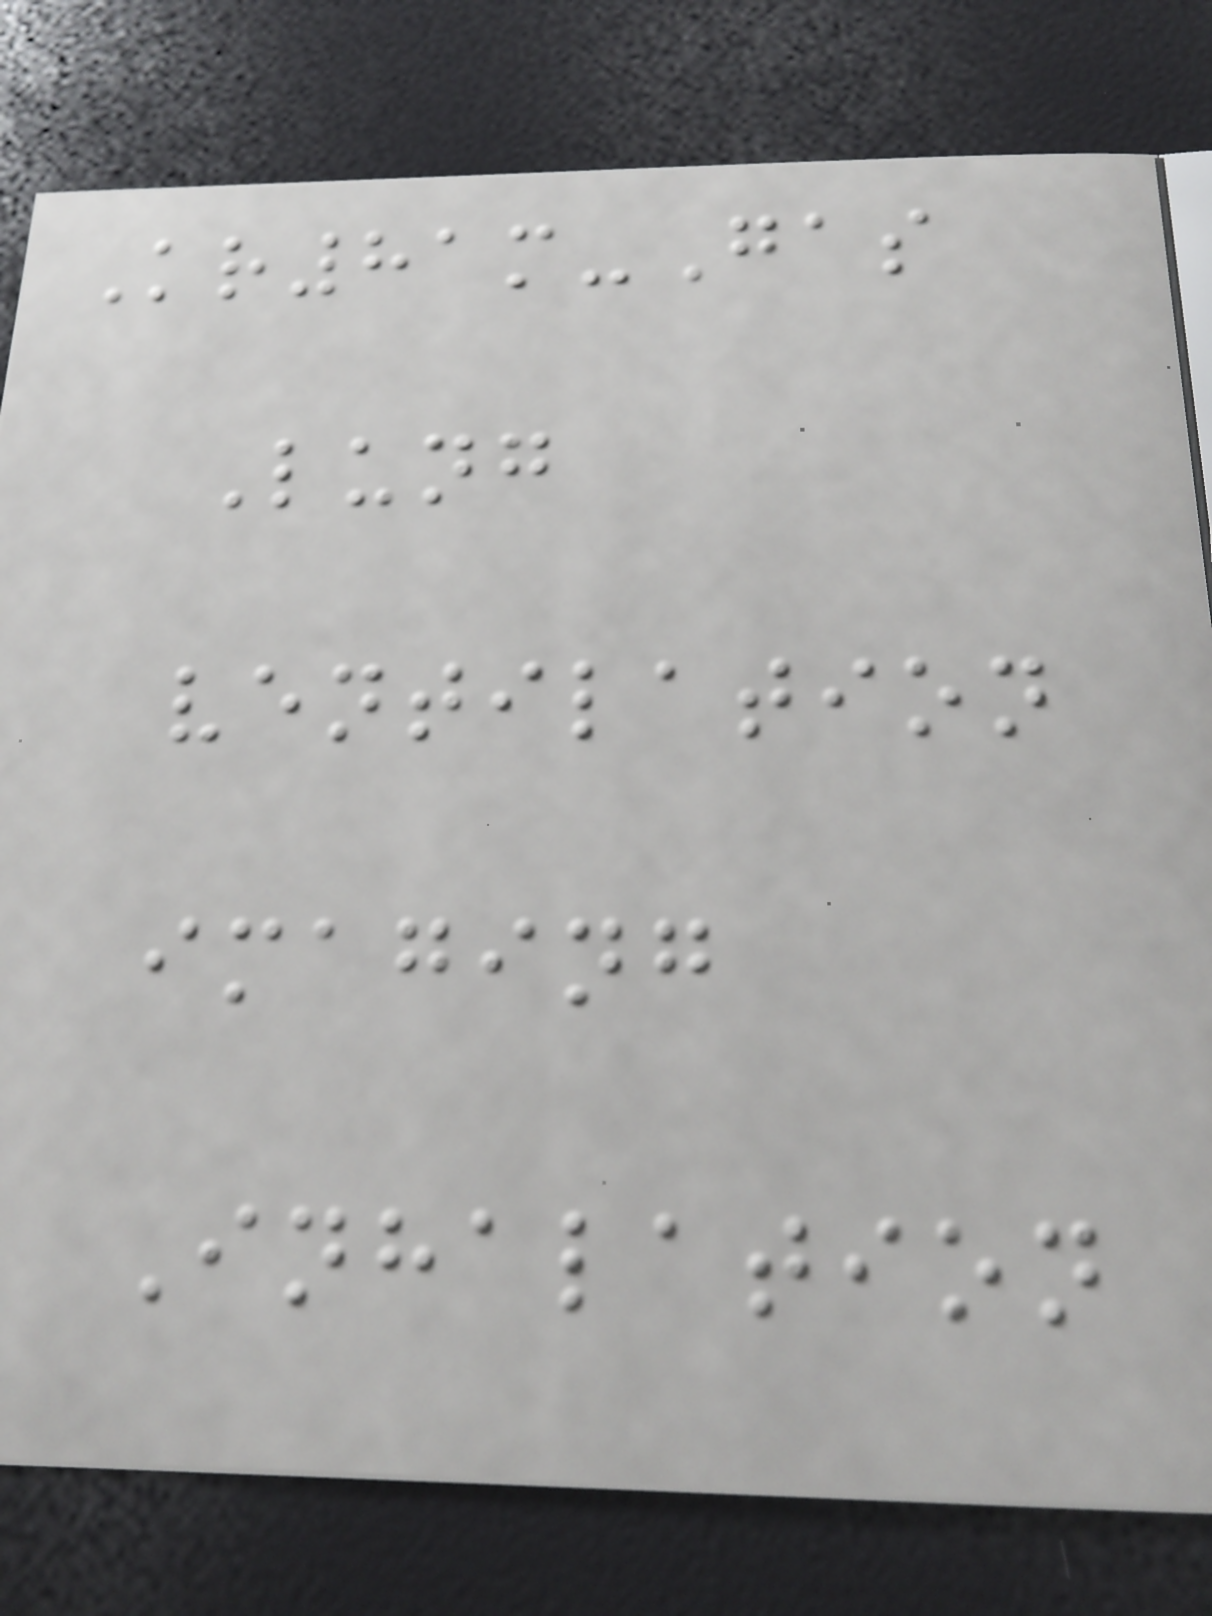Kr81m-Gas
Lung
ventilation
imaging
Inhalation
